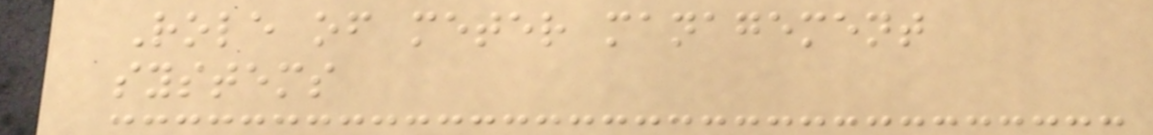Role of meter management
systems
